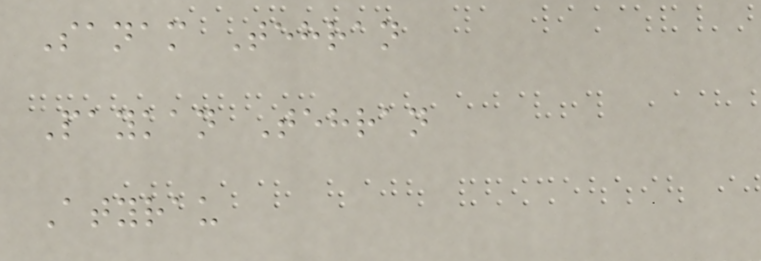Sanam Tehran
Paykan Tehran
Atyrau
